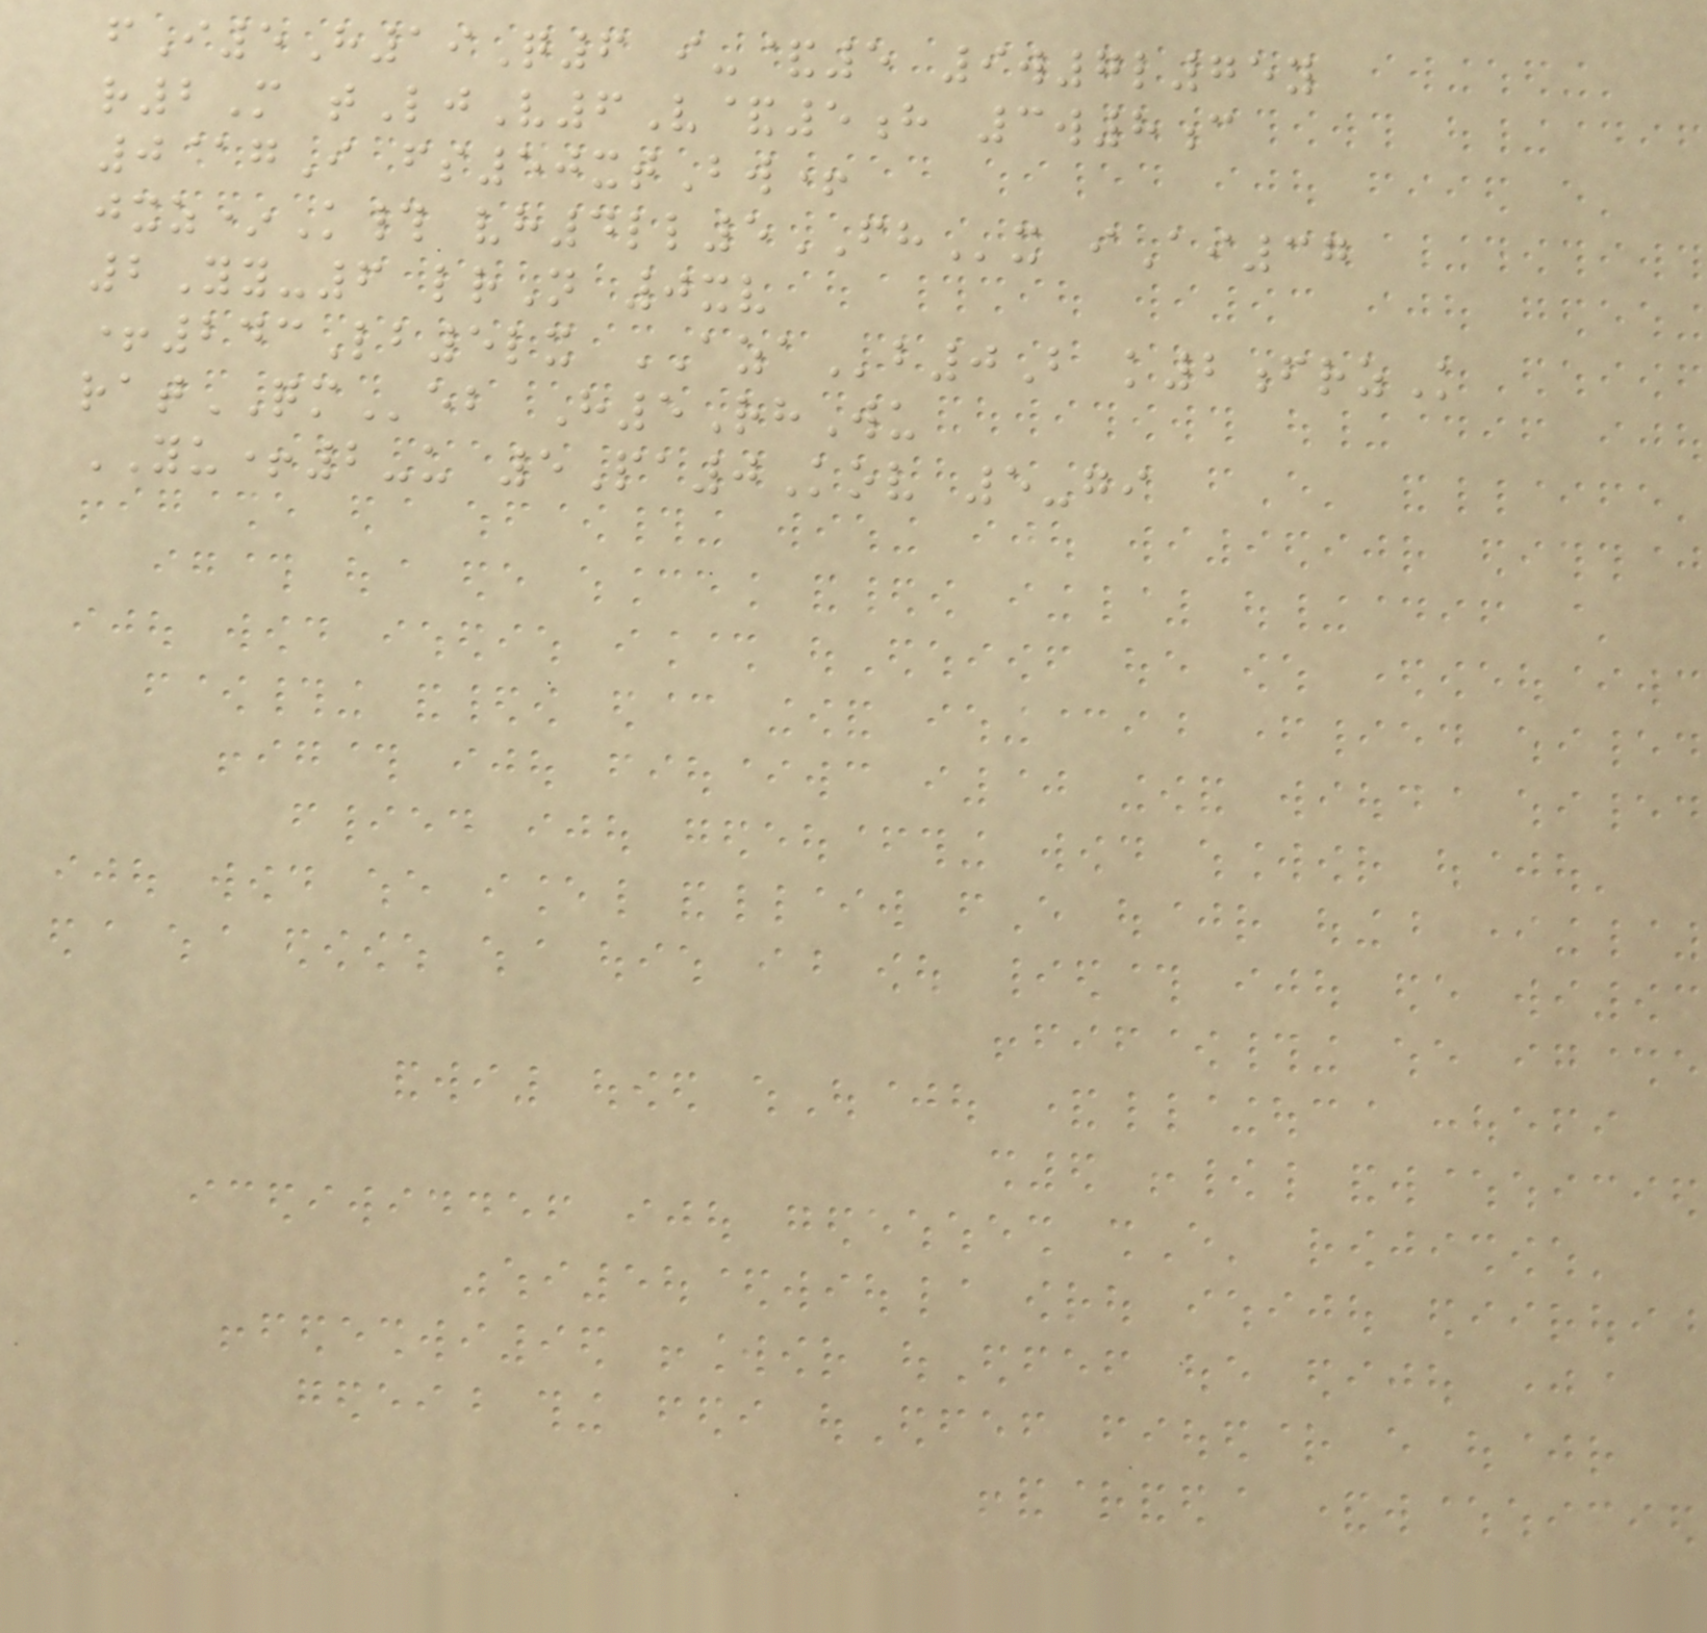fI5H19Q6 i-&5 9w7l75y
r2M tLjV6V&5h 3w8c
0@gI fs50xtBw+
jxz*K# vh4ll5FHx iAi37
2Yy-6 lrN 0xv
+243Lb5lx AZAb0B k2frzK
ratQMeb H5RhWu
YU+2-u 5Pa0Kov 5-gi
